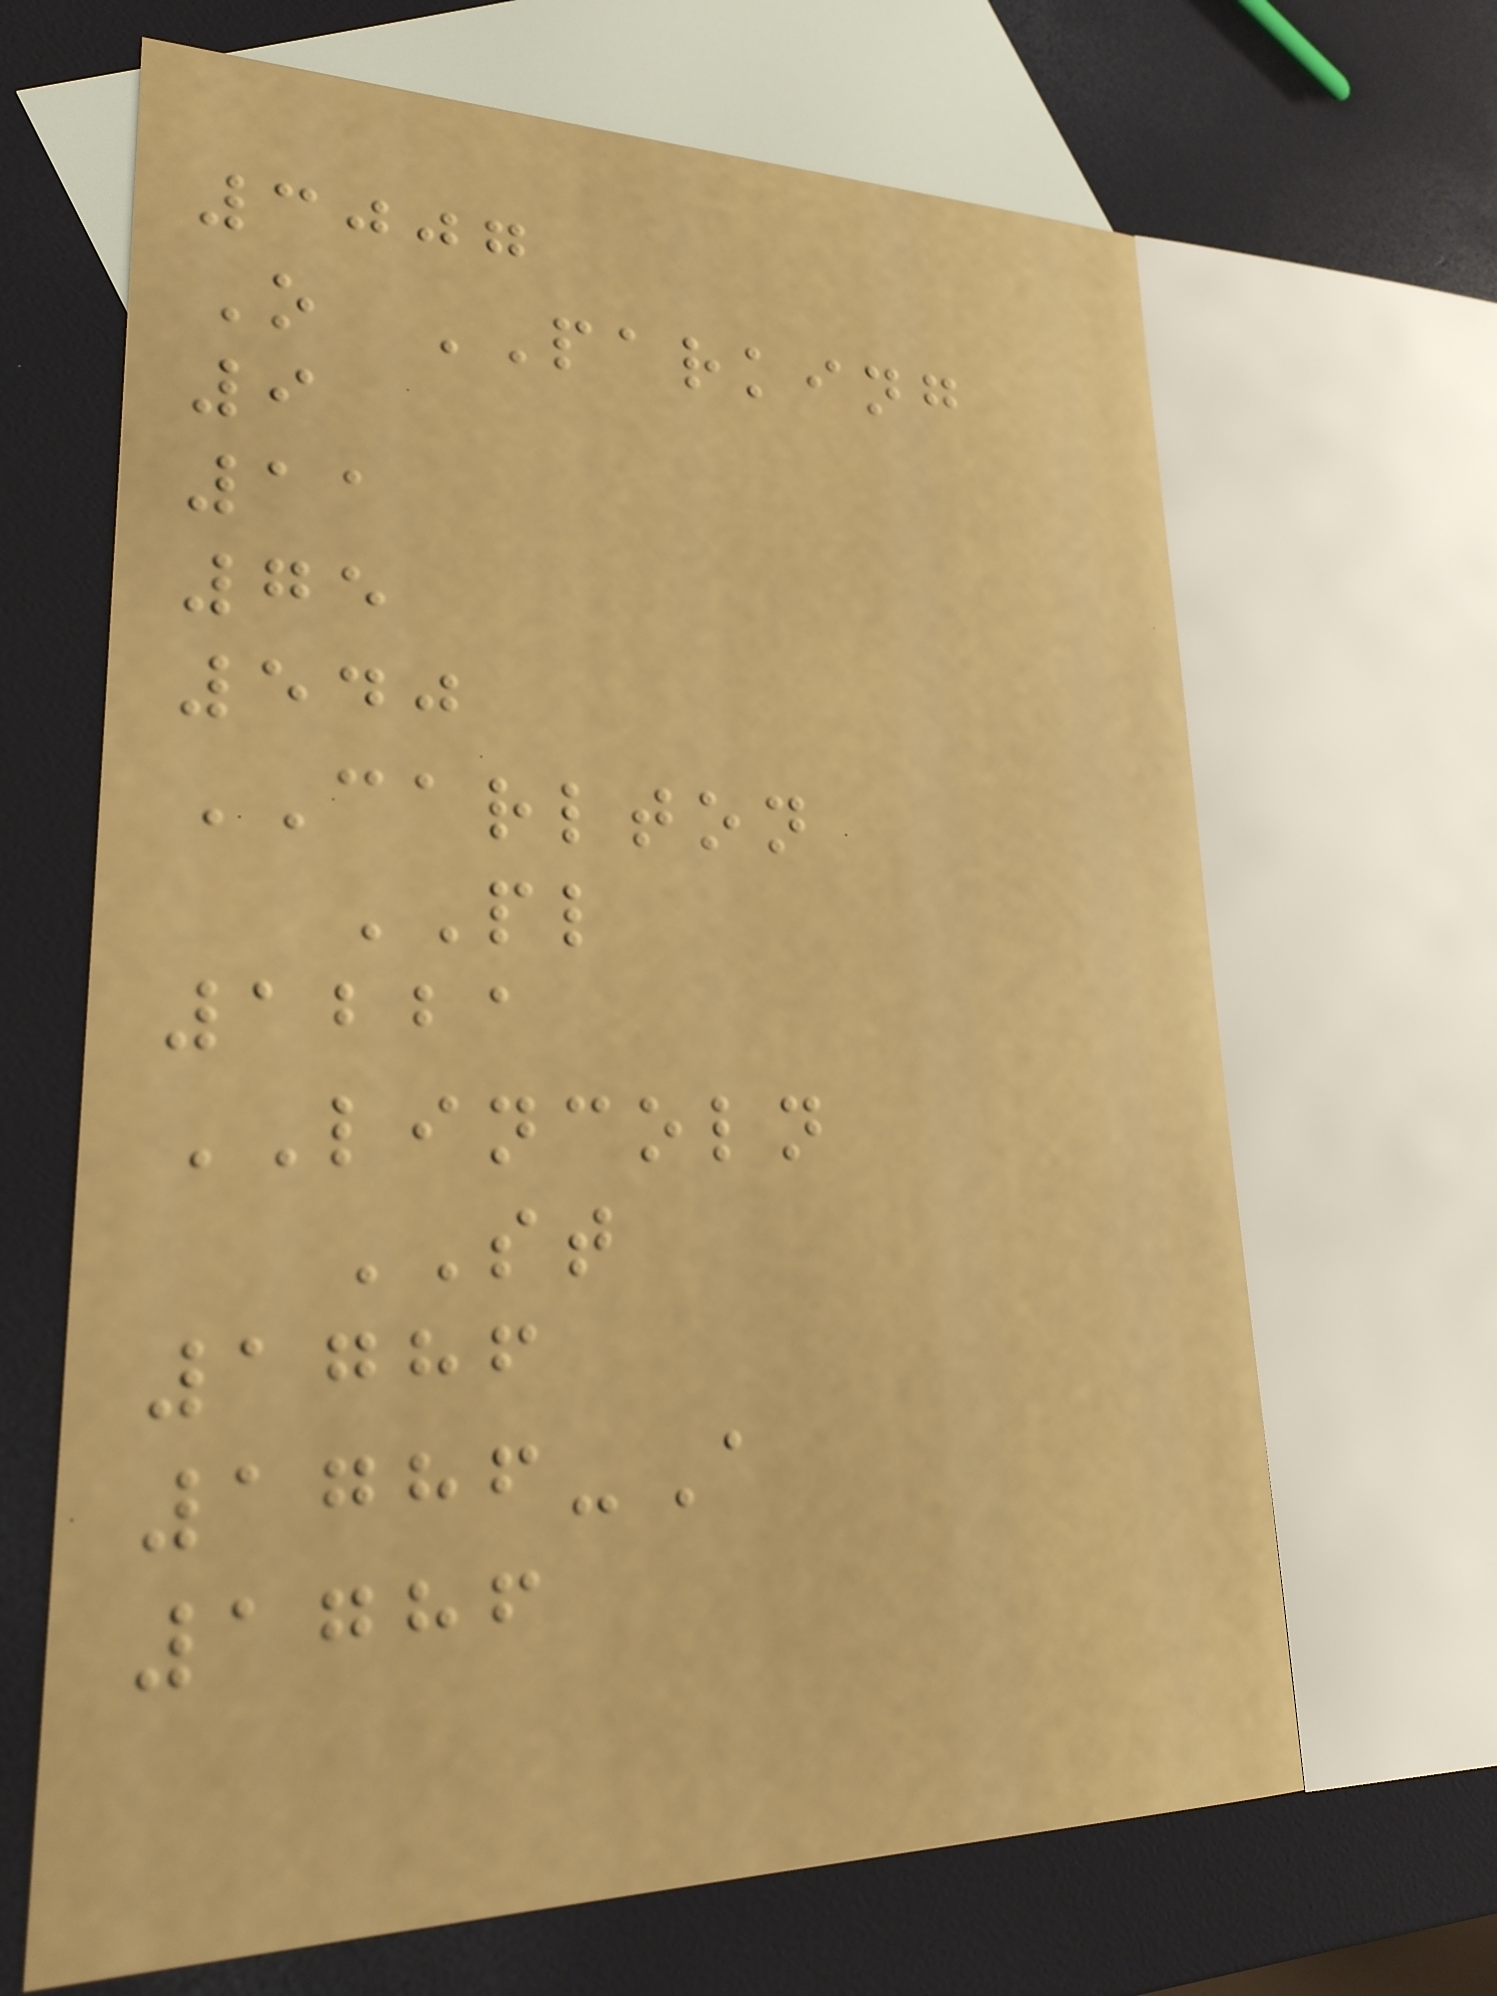3007
O PARKING
9
11
75
540
CARLTON
PL
1221
LINCOLN
ST
1786
1786-A
1786
